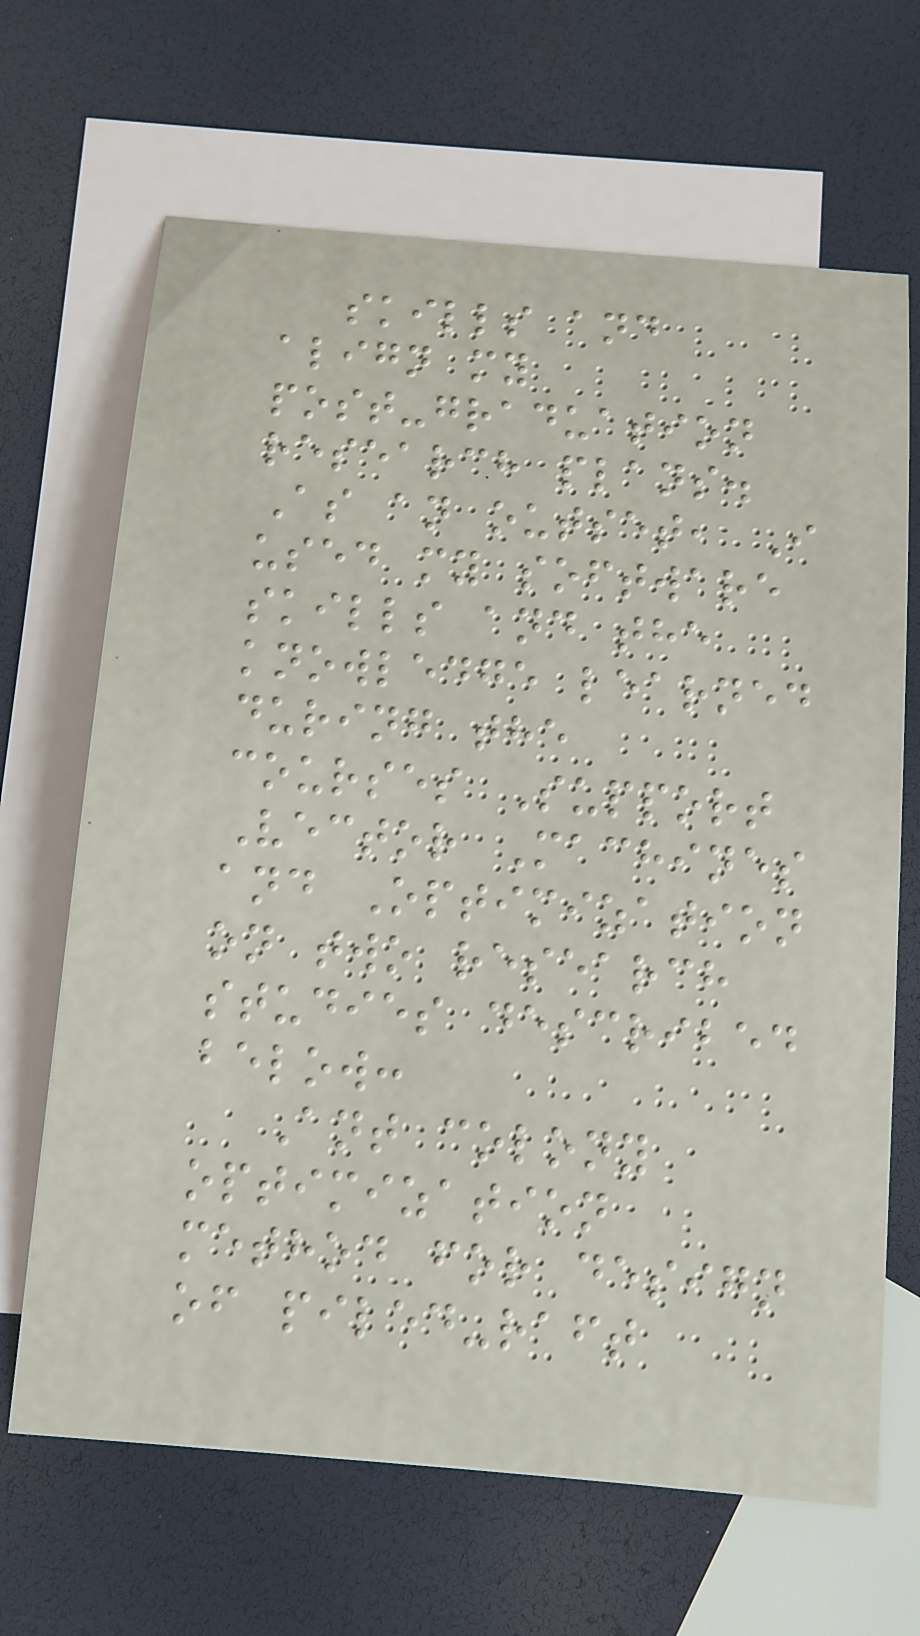skills and
align my
post-graduation
research plans.
As an outset, I
used my software
skills and the
knowledge learned
during the
courses Support
Vector Machines
and Optimization
on two research
studies described
below:
Ant colony
optimization
method for design
of piled-raft
